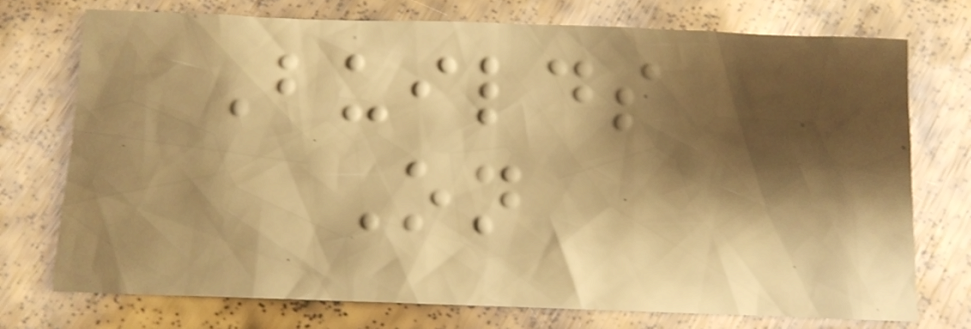Builds
On
